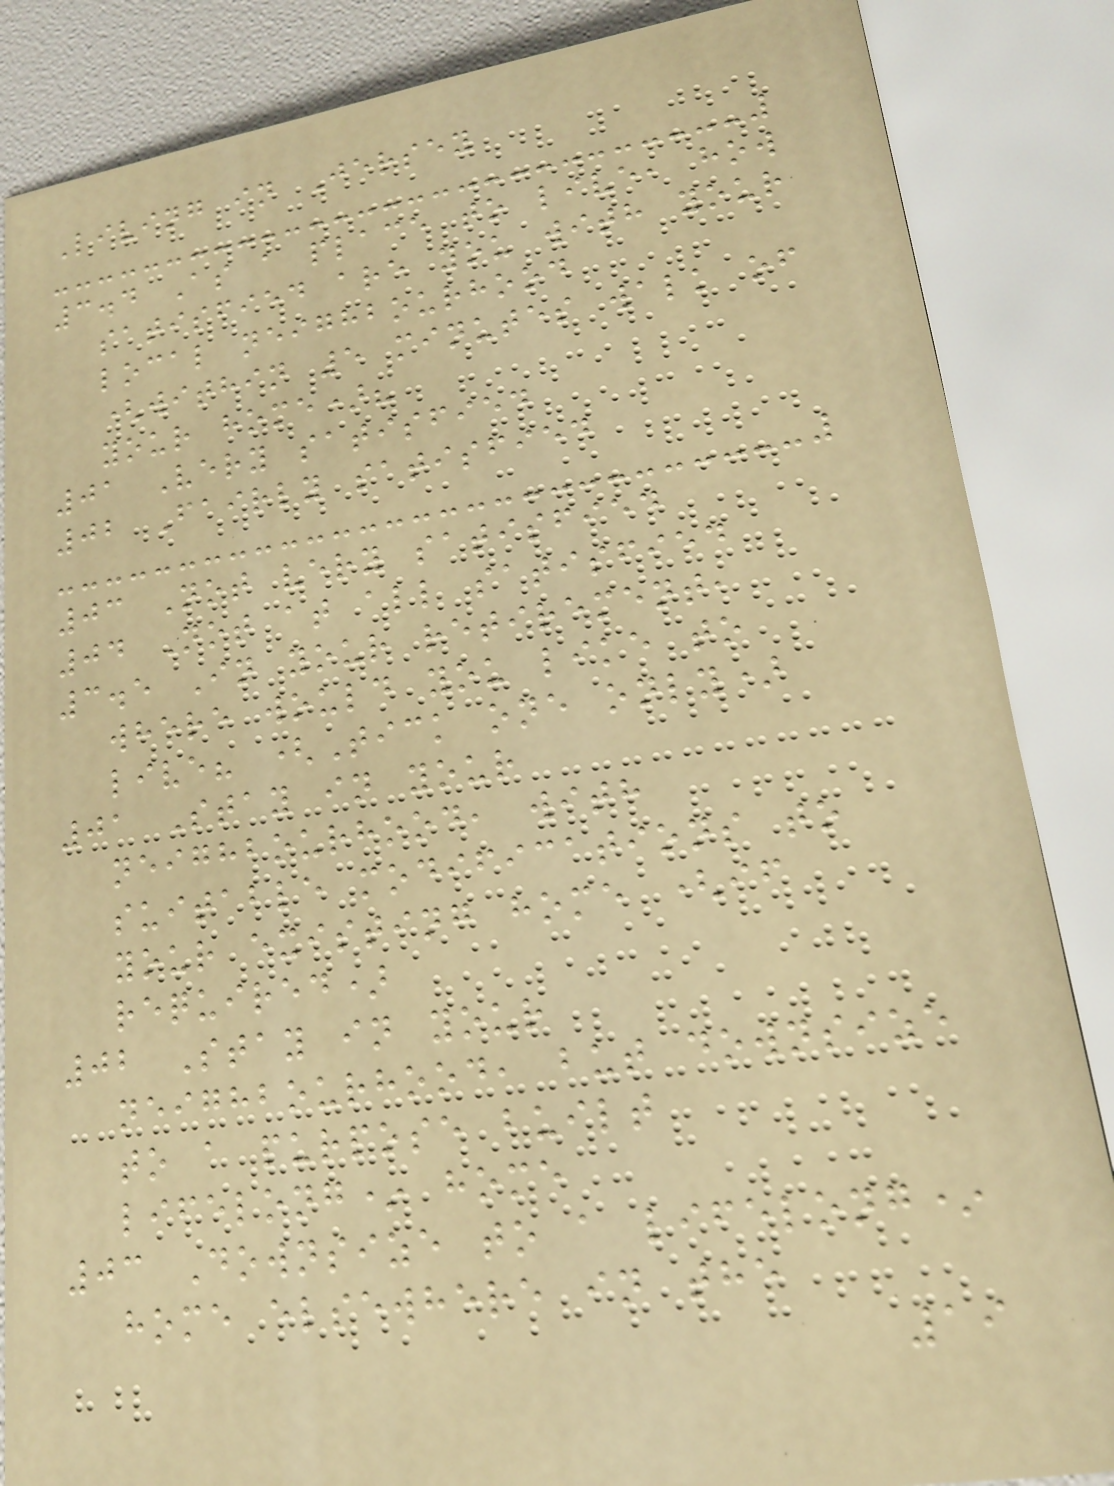Living in Jersey
3.4 As a place to live, how
satisfied are you with your
local neighbourhood
(within 5 minutes walk of
your home)?
01 Very satisfied
02 Fairly satisfied
03 Not very satisfied
04 Not at all satisfied
3.5 In your retirement,
where would you like to
live? (Tick one only)
01 Stay in your
neighbourhood, with
suitable modifications to
your existing home (if
required)
02 Stay in your
neighbourhood, but downsize
to a purpose built
lifelong* home
03 Downsize to a lifelong*
home elsewhere in the
19
